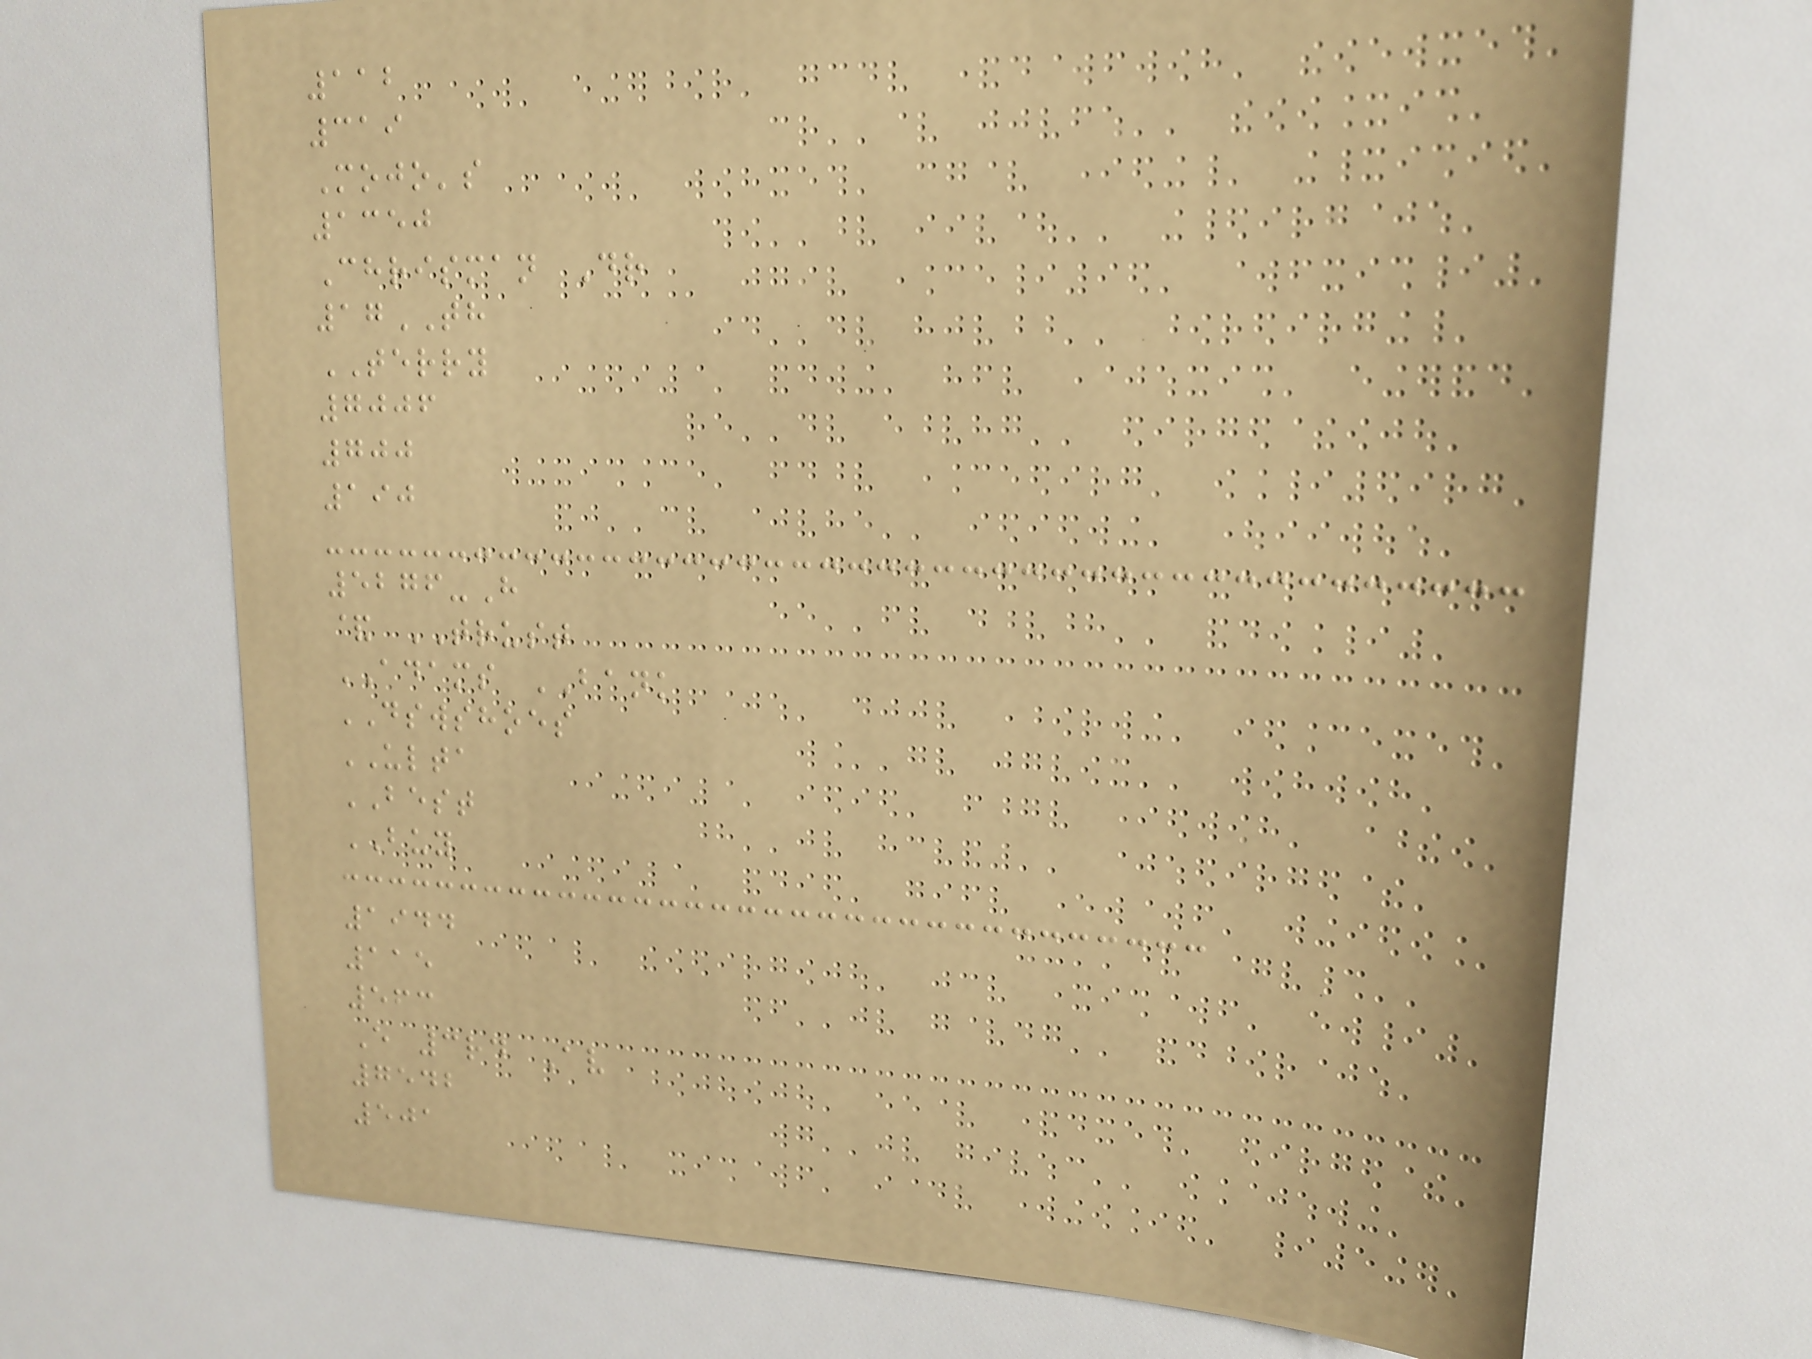112
319
Mojo's
1350
Chrisman Dr
17TH
TERRY
7006
700
190
5276-H
& TRUST
ADAMS BANK
DSWSHOES
ULTA
BEST
BUY
1944
115
563
E 3rd Av
7542
501
